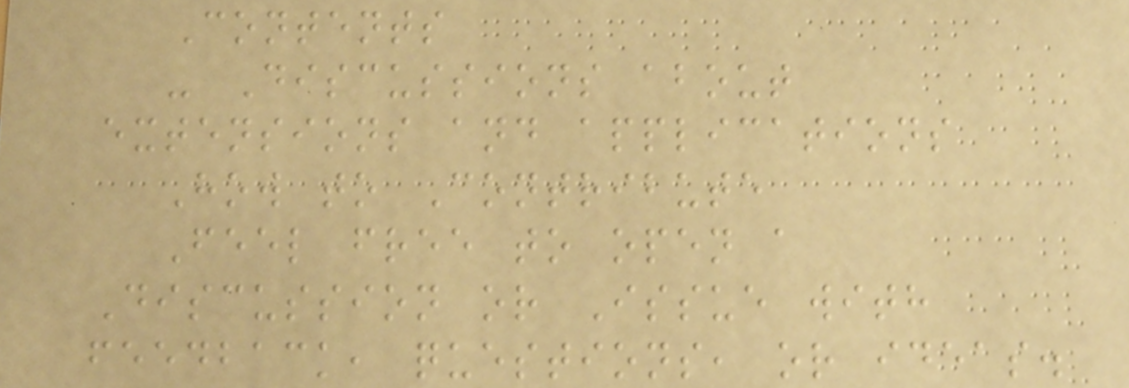Contents
- Discussions about
extensions and applications
How to Contribute
Feel free to open a
Discussion or Issue with
feedback, questions, or ideas.
